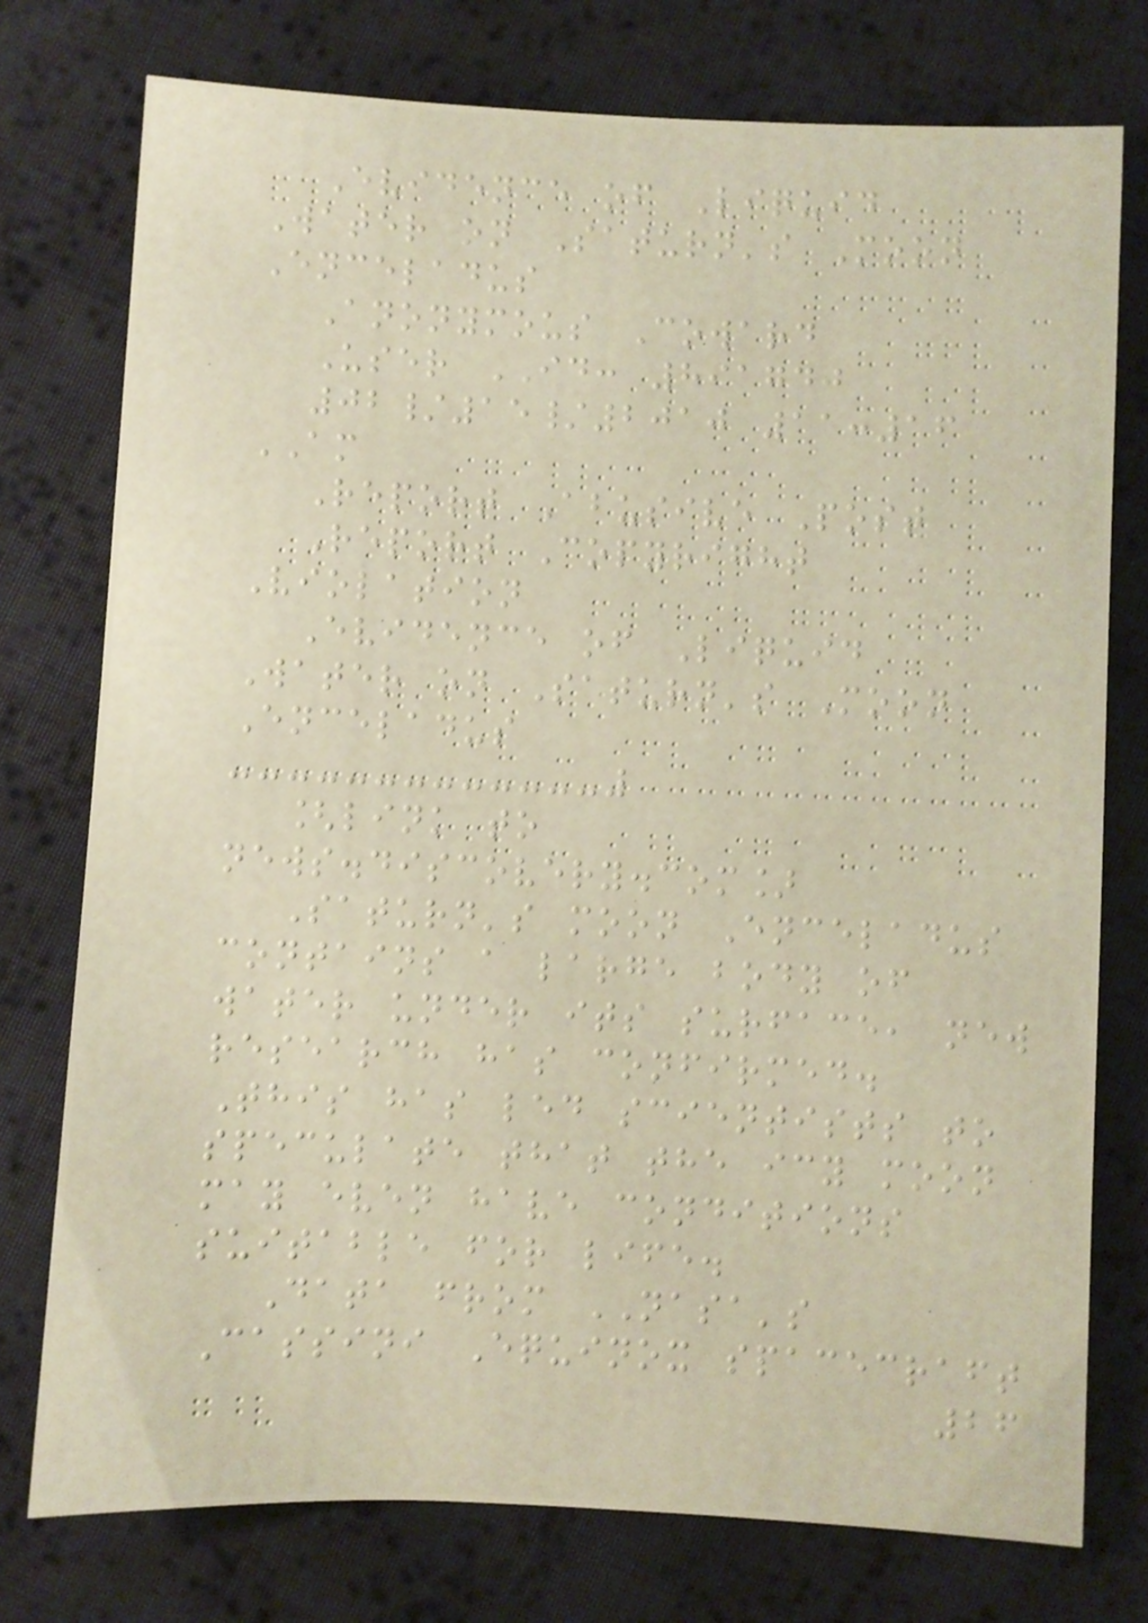Evidence of Liquid
Water on Saturn's Moon
Enceladus
Anonymous Coward
User ID: 891740
02/15/2010 11:16
AM
Report Abusive Post
Report Copyright
Violation
Evidence of Liquid
Water on Saturn's Moon
Enceladus
[link to
news.discovery.com]
Saturn's moon Enceladus
contains a large body of
water under its surface, new
research has confirmed.
This has led scientists to
speculate that the icy moon
may even have conditions
suitable for life.
Data from NASA's
Cassini Equinox spacecraft
26
